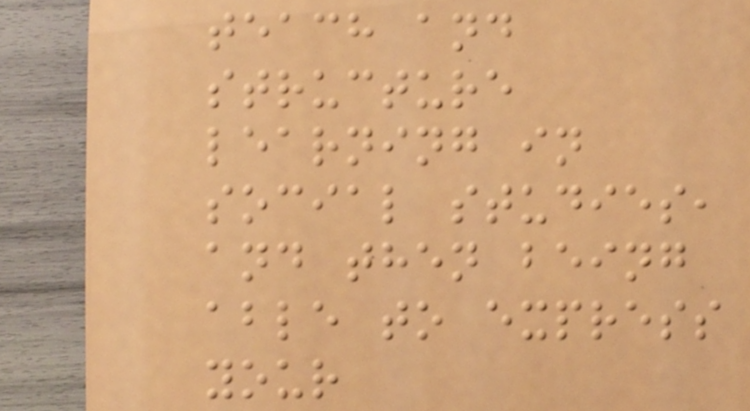teach and
structure
learning in
social studies,
and then being
able to express
your
